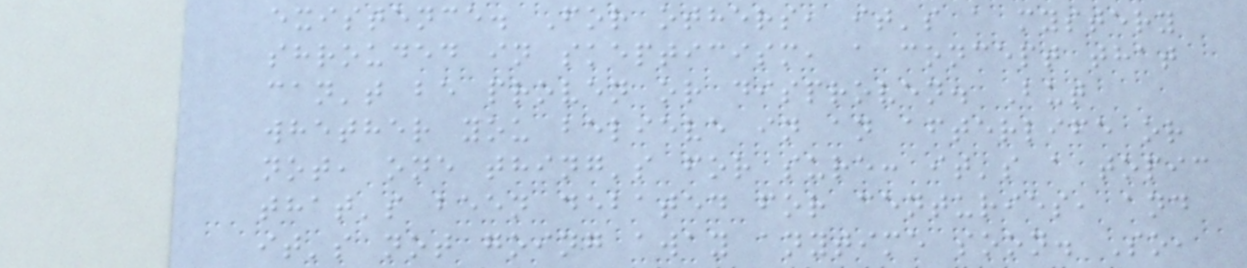existence. For others, it's a mystery
shrouded in skepticism, a concept that
can't be proven or disproven. But
whether you believe in an afterlife or
not, one thing's for sure: it's a topic
that's been debated for centuries, and
it's not going away anytime soon. So,
